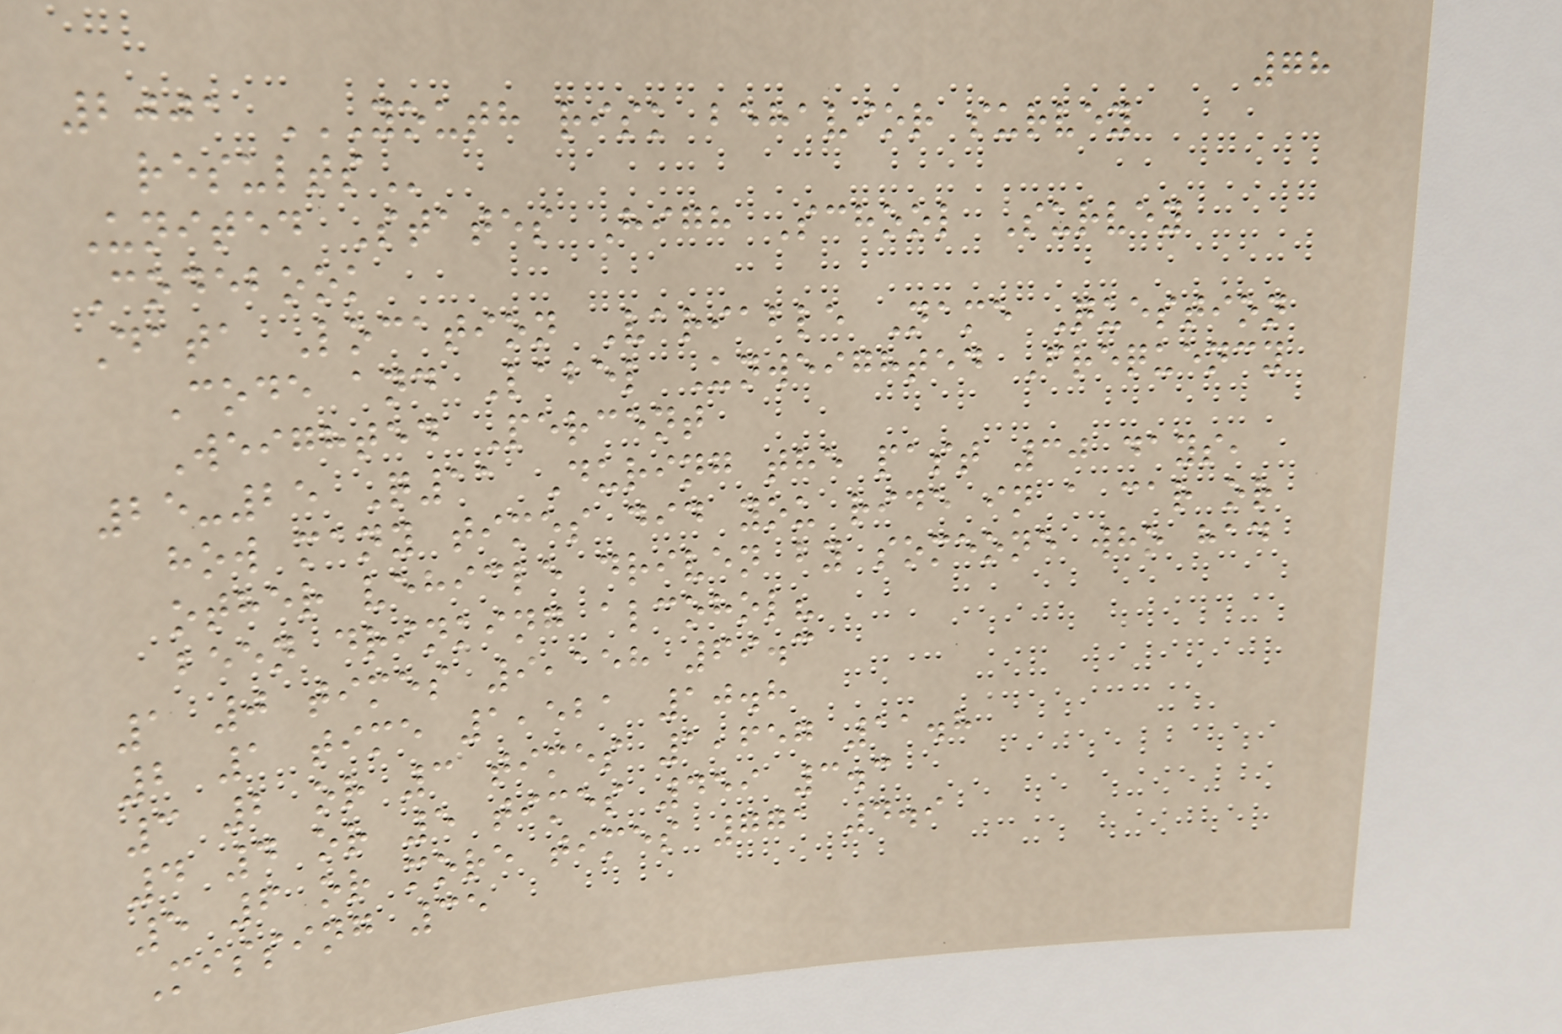78
2001 YOUTH RISK BEHAVIOR SURVEY
RESULTS
United States High School Survey
Codebook
Data Location Variable Name Question
Code and Label Unweighted Frequency
Weighted Percent
25-25 Q11 During the past 30 days,
how many times did you ride in a car or
other vehicle driven by someone who had
been drinking alcohol?
1 0 times 9,158 69.3
2 1 time 1,521 10.8
3 2 or 3 times 1,657 11.8
4 4 or 5 times 459 3.3
5 6 or more times 771 4.9
Missing 35
